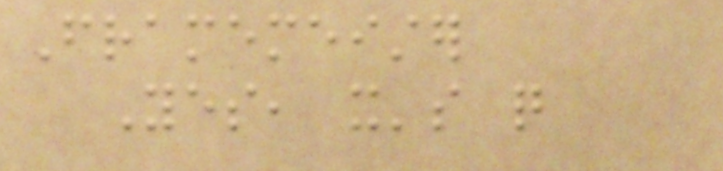Framemeister
Yes, it's quite
